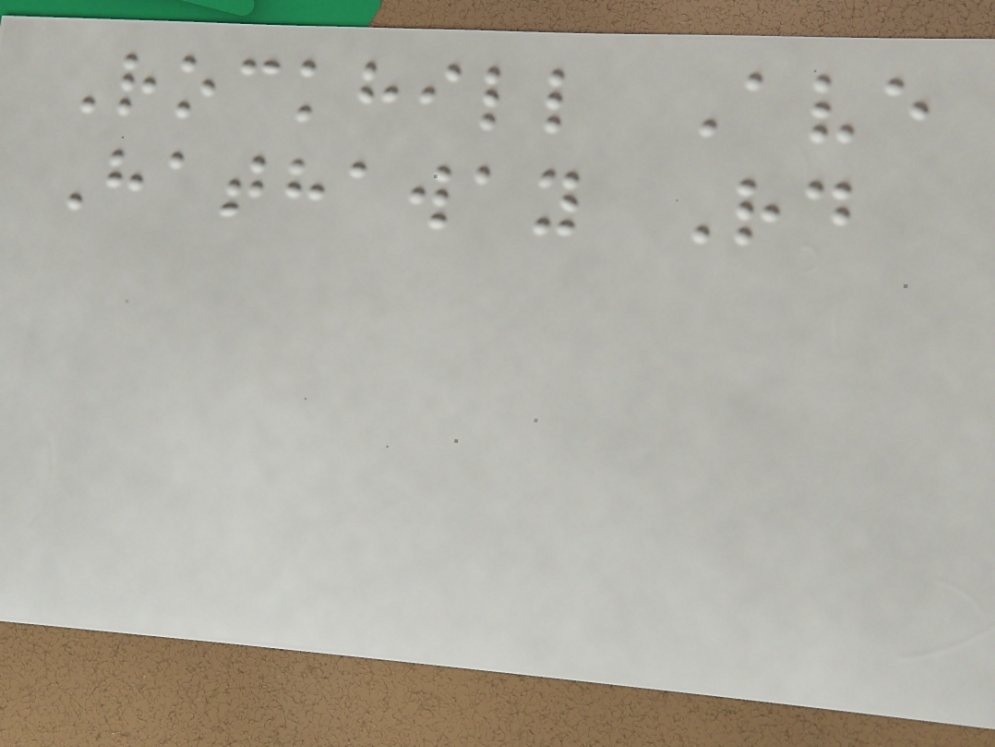Rockhill Ave
Hathaway Rd
